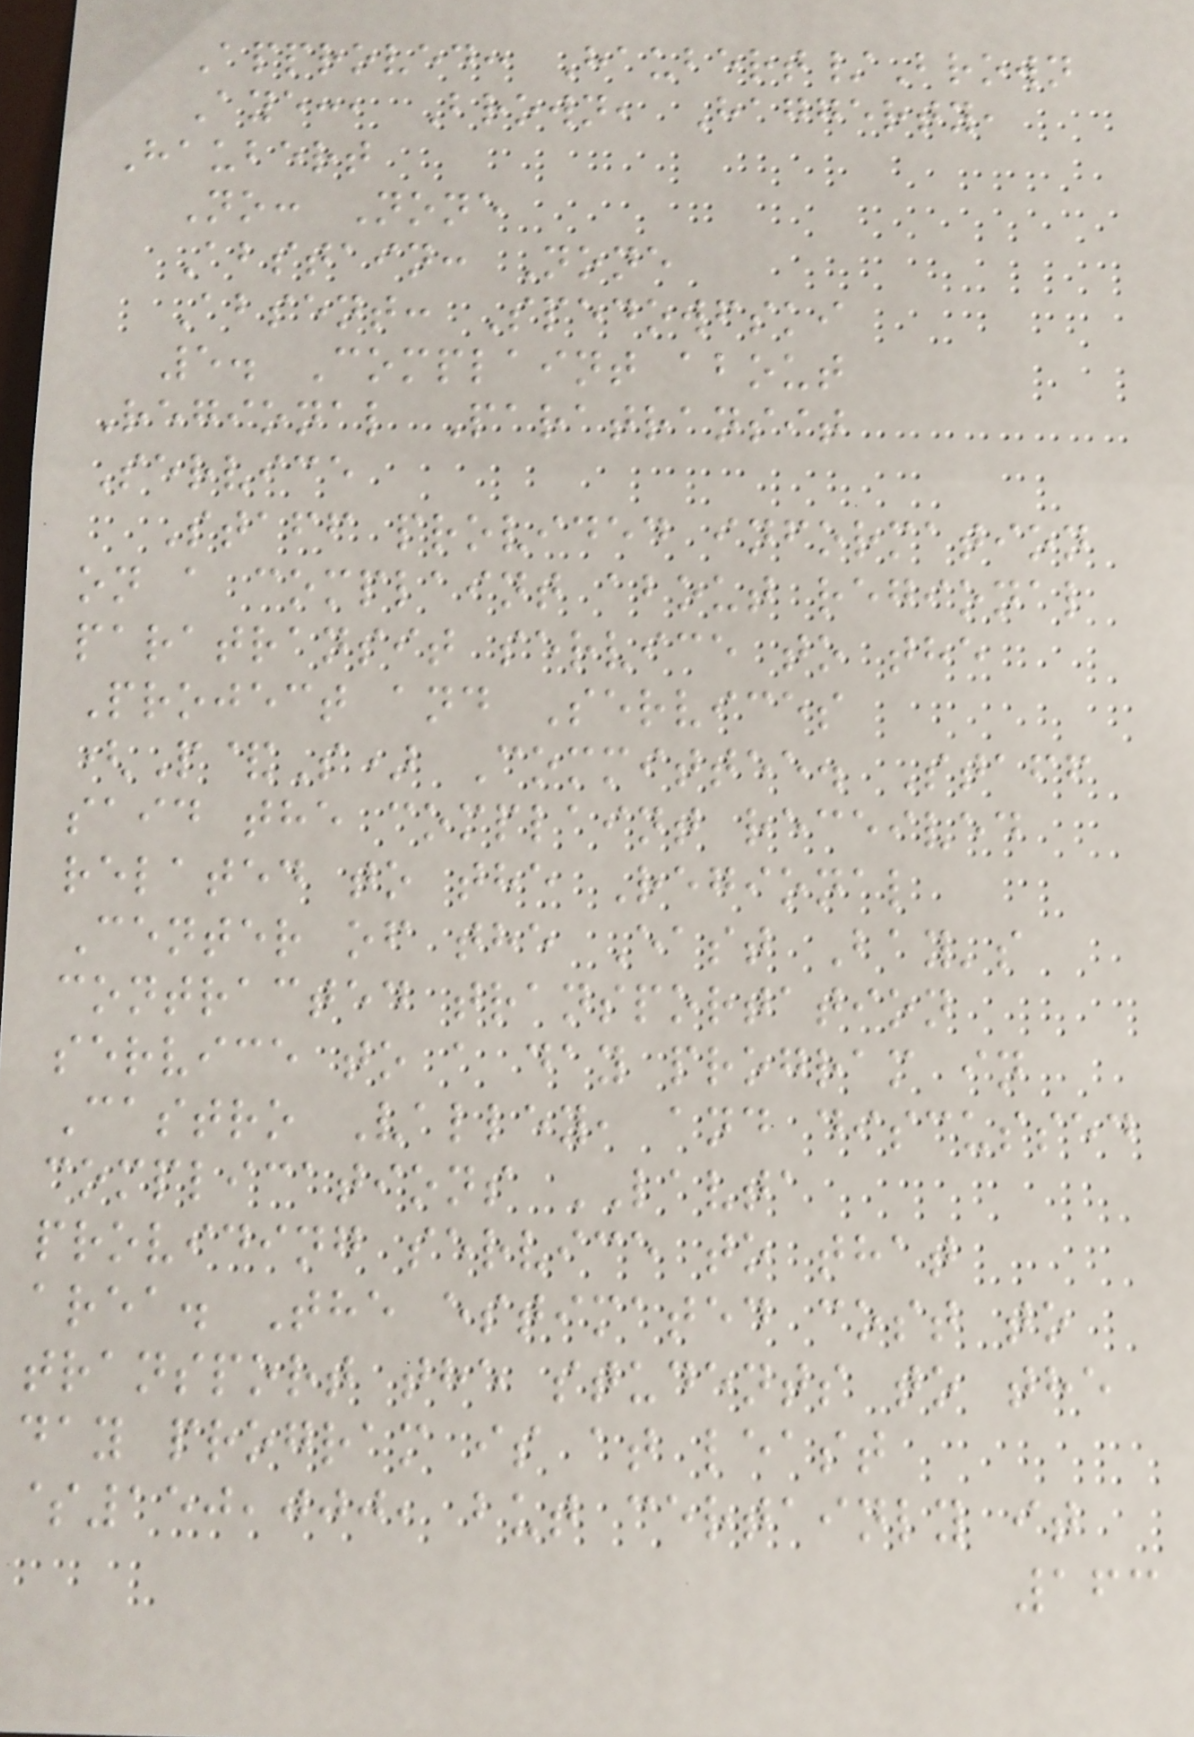Approved: Haubert/Brown
Aye:, Brown, Haggerty,
Haubert
No: None
Abstain: None
Absent: Spedowfski
5. Complaint about
Regional Paratransit
Service
Staff provided information
on a complaint about regional
paratransit service to the
Project and Services
(P&S) Committee. Staff
said the complaint received
related to the Regional
Center of the East Bay's
contracted transportation
service to a day program in
Castro Valley, and discussed
complications LAVTA
providing service to that
area. The estimated cost to
transport the students to the
day program is at least
$150,000, but certainly it
163
